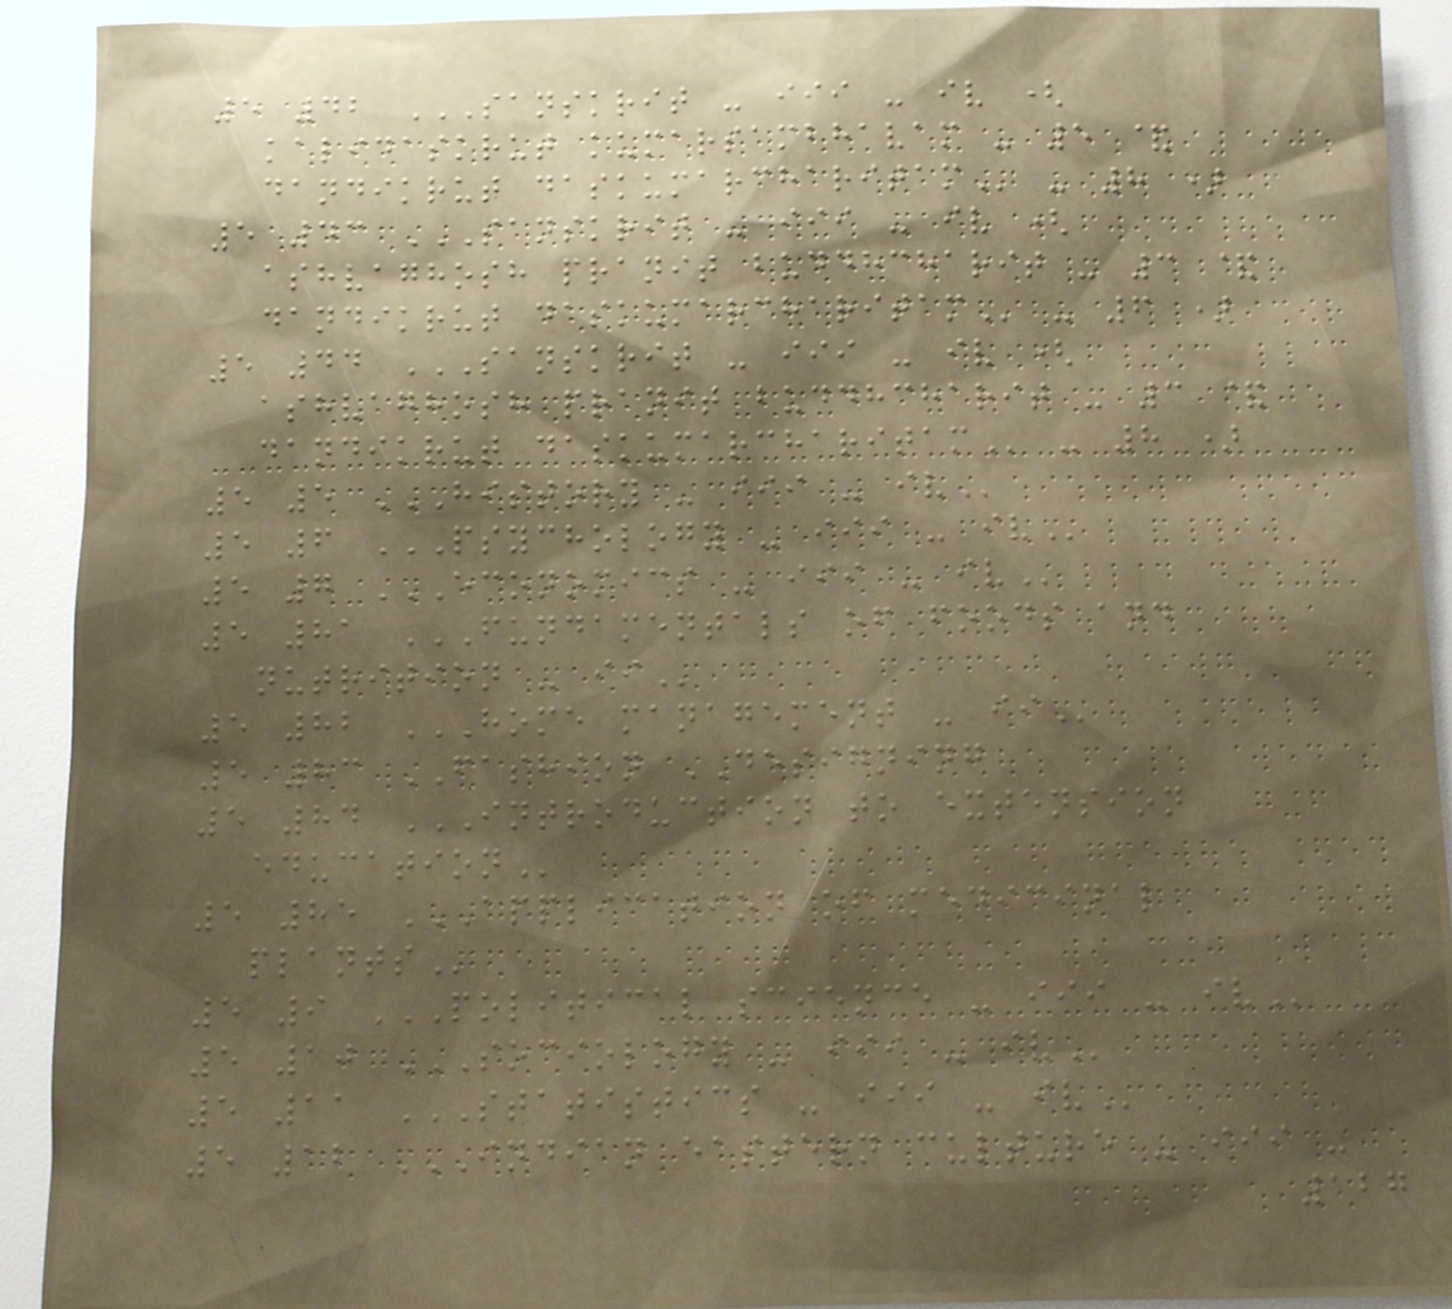5 42 SANSKRIT - III - IV (
KALIDASKRUT KUMARSAMBHAVAM - 5 &
DANDIKRUT DASKUMARCHARITAM - 8 )
5 43 SANSKRIT - III - IV (
ASHVAGHOSH PRANIT BUDDHCHARIT - 3 &
DANDIKRUT DASKUMARCHARITAM - 6 )
5 44 SANSKRIT - III - IV (
ASHVAGHOSH PRANIT BUDDHCHARIT - 3 &
DANDIKRUT DASKUMARCHARITAM - 8 )
5 5 HISTORY - III - IV
5 6 PSYCHOLOGY - III - IV
5 7 ECONOMICS - III - IV
5 81 FUNDAMENTALS OF FOODS AND
NUTRITION - II
5 82 HOME MANAGEMENT - II
5 83 FASHION DESIGNING
5 84 INTRODUCTION TO EXTENSION
EDUCATION
5 85 APPLICATION OF MEDICINAL
PLANTS
5 9 POLITICAL SCIENCE - III - IV
5 10 SOCIOLOGY - III - IV
5 11 STATISTICS - III - IV
5 12 INDIAN EASTERN CULTURE - III -
127
